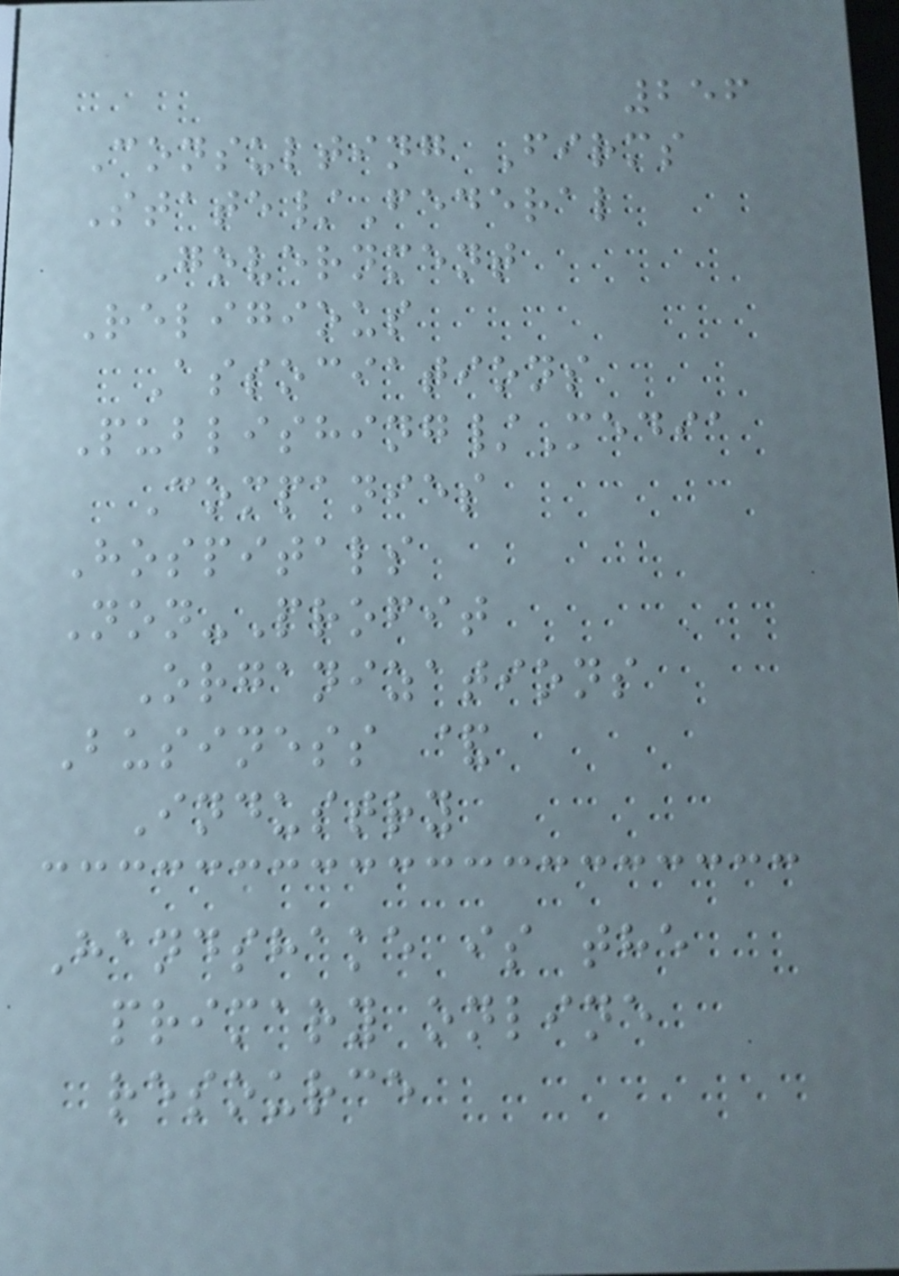256
Consulting Firms
State/Federal
Government
Religious
Associations
Publishing/Media
Companies
Hospitals
Non-Profit
Organizations
Business &
Industry
Handshake is the
primary online
resource
